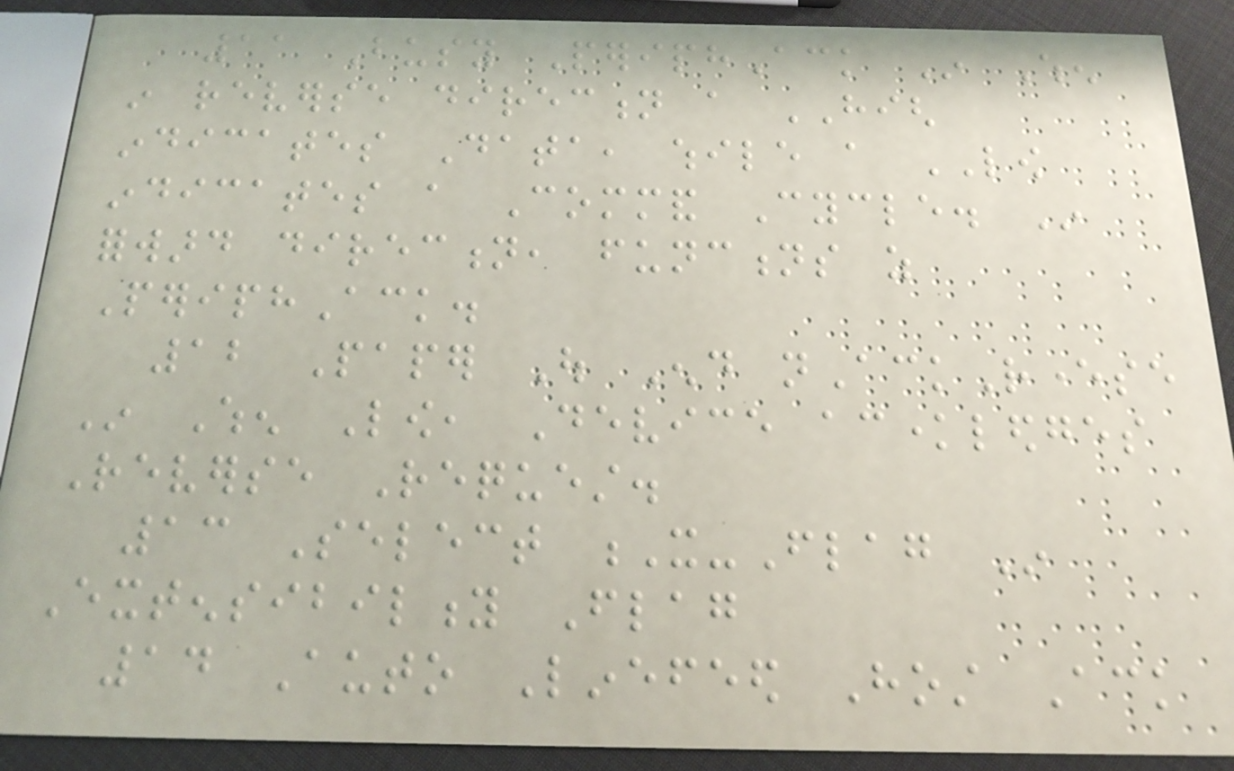11 Busy PeriphAck In When
in reverse direction a HIGH
indicates Data, while a LOW
indicates a Command Cycle. In
forward direction, functions as
PeriphAck.
12 Paper Out End nAckReverse
In When Low, Device acknowledges
Reverse Request.
13 Select X-Flag In
Extensibility Flag
14 Auto Linefeed Host Ack
